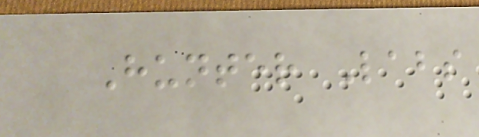Hunter Labs
